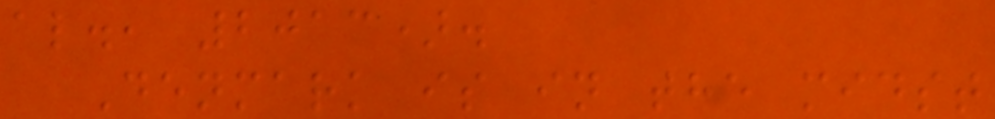al., 2013).
Denmark is in the midst
